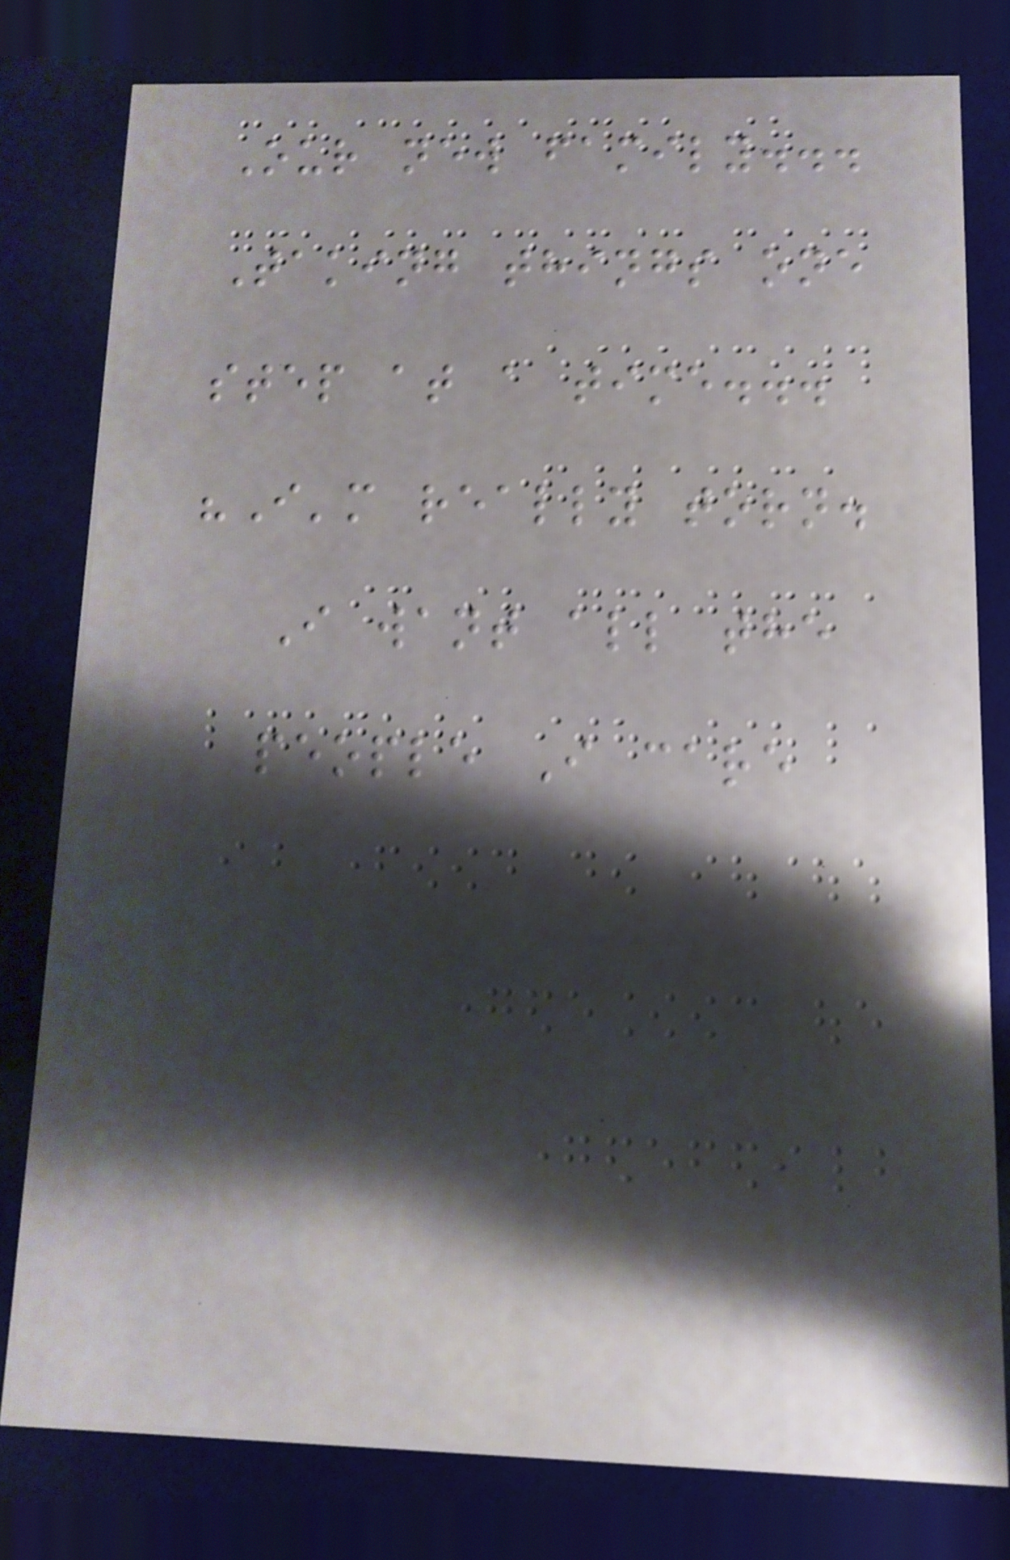Our new family...
Taking things one
step at a time...
"I'm really torn.
I want all the
people I care
